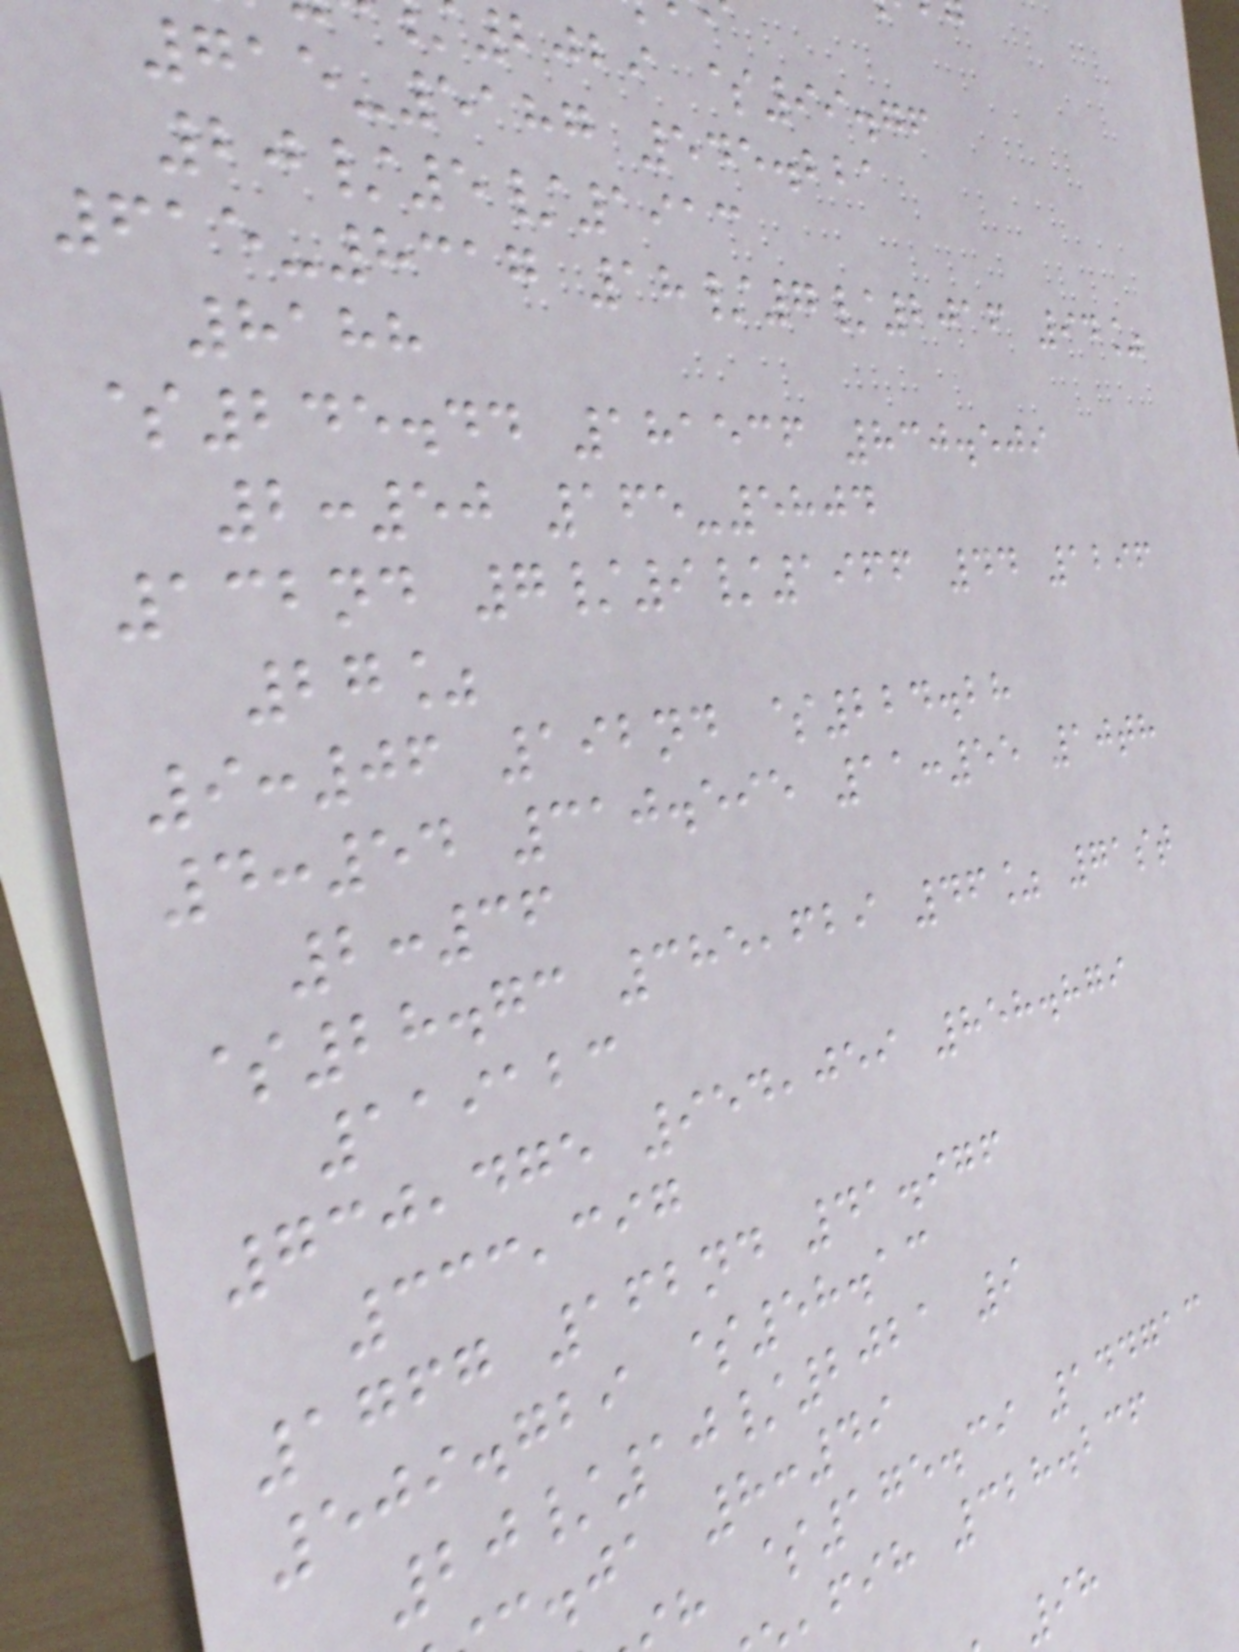2029 $99.76
715-5187 545.221
20/5/1913
615-8317 18/7/2016 94%
8188
$245.44 181536 830.509
2:50 165-5804
132nd 7/9/1966 44 1296
27%
9:06 192nd $224.28
4:54 310.595 11:55 10th
2:36
$28.73 385,629 46% 71st
119123
730,475 954,059 858.879
333,397
1767 162nd 41.976
509.729 $58.13
20/10/2021 9
.ja 8:49
h $175.39 144713
fih 328.236
